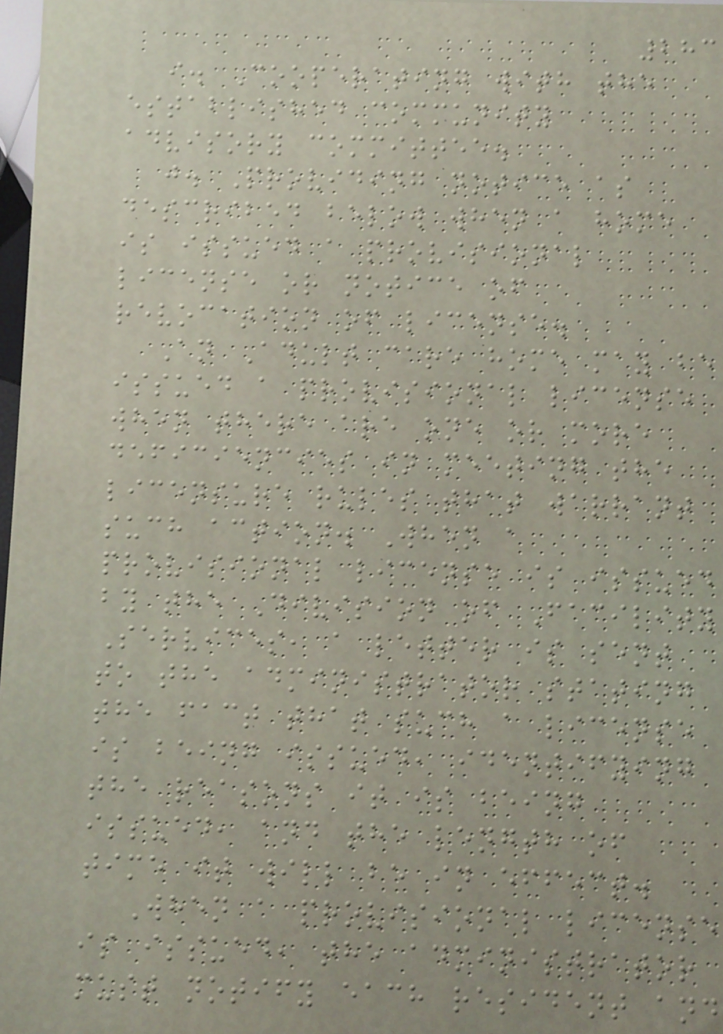283
i. Cooperating with the
established community
advisory committee.
j. Providing notice as
described below when a home
is issued a provisional
license or notice of
revocation of license.
An Adult care home may be
issued a provisional license
when there are one or more
deficiencies in meeting the
licensure rules that warrant
such action. When a
provisional license is issued
by the Division of Facility
Services, a letter is sent
to the administrator stating
the fact that such a license
is being issued, identifying
the reasons it is being
issued, and the length of
time it will be in effect.
When a provisional license
is issued, the administrator
must notify each resident and
